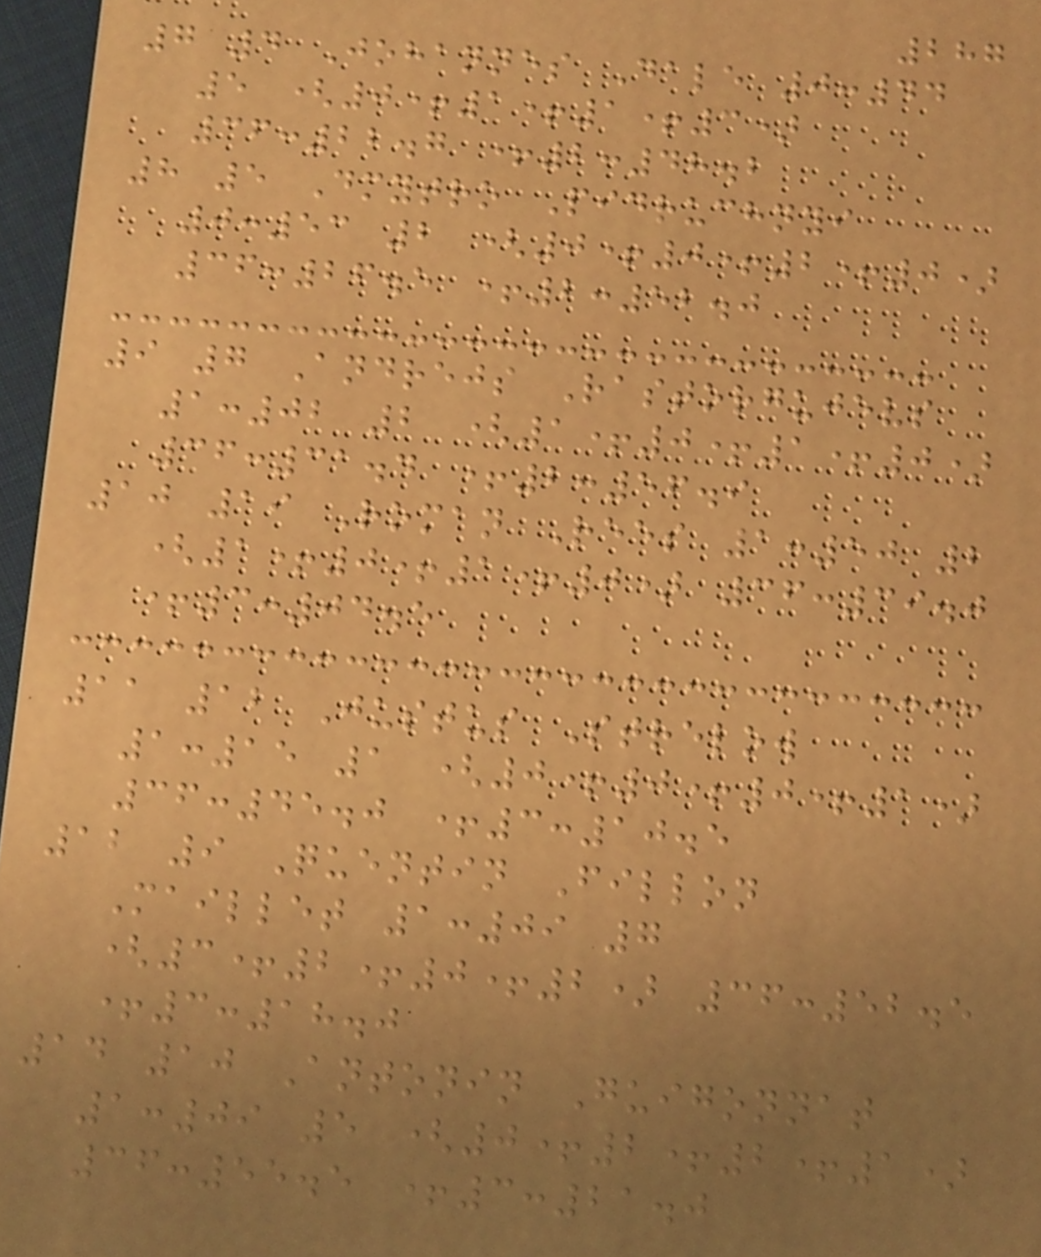287
7 4 Johannes Dale 0:44
5 (0+1+1+3)
36:22.7 +2:48.2
8 5 Dmytro Pidruchnyi
0:53 2 (0+0+2+0)
36:26.5 +2:52.0
9 7 Andrejs Rastorgujevs
1:02 2 (1+0+1+0)
36:31.4 +2:56.9
10 19 Roman Rees 1:50 2
(1+0+1+0) 36:39.0
+3:04.5
11 12 Justus Strelow
1:15 1 (0+0+0+1)
36:45.0 +3:10.5
12 9 Quentin Fillon
Maillet 1:09 7
(3+2+0+2) 36:52.5
+3:18.0
14 10 Antonin Guigonnat
1:09 5 (0+2+2+1)
36:55.5 +3:21.0
